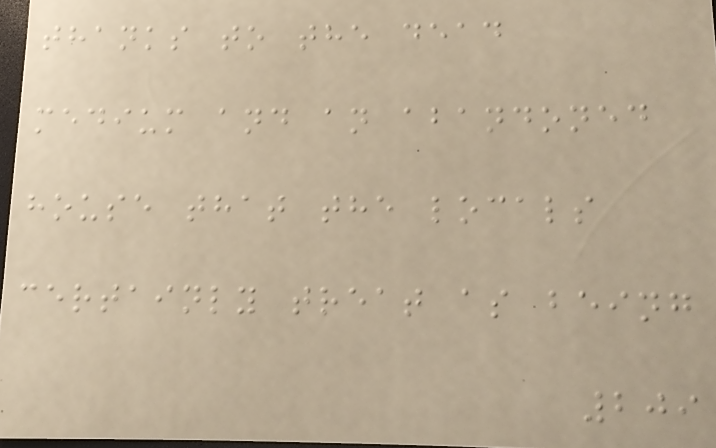thanks to the dead
medium and an abandoned
house that the locals
certainly treat as being
209
